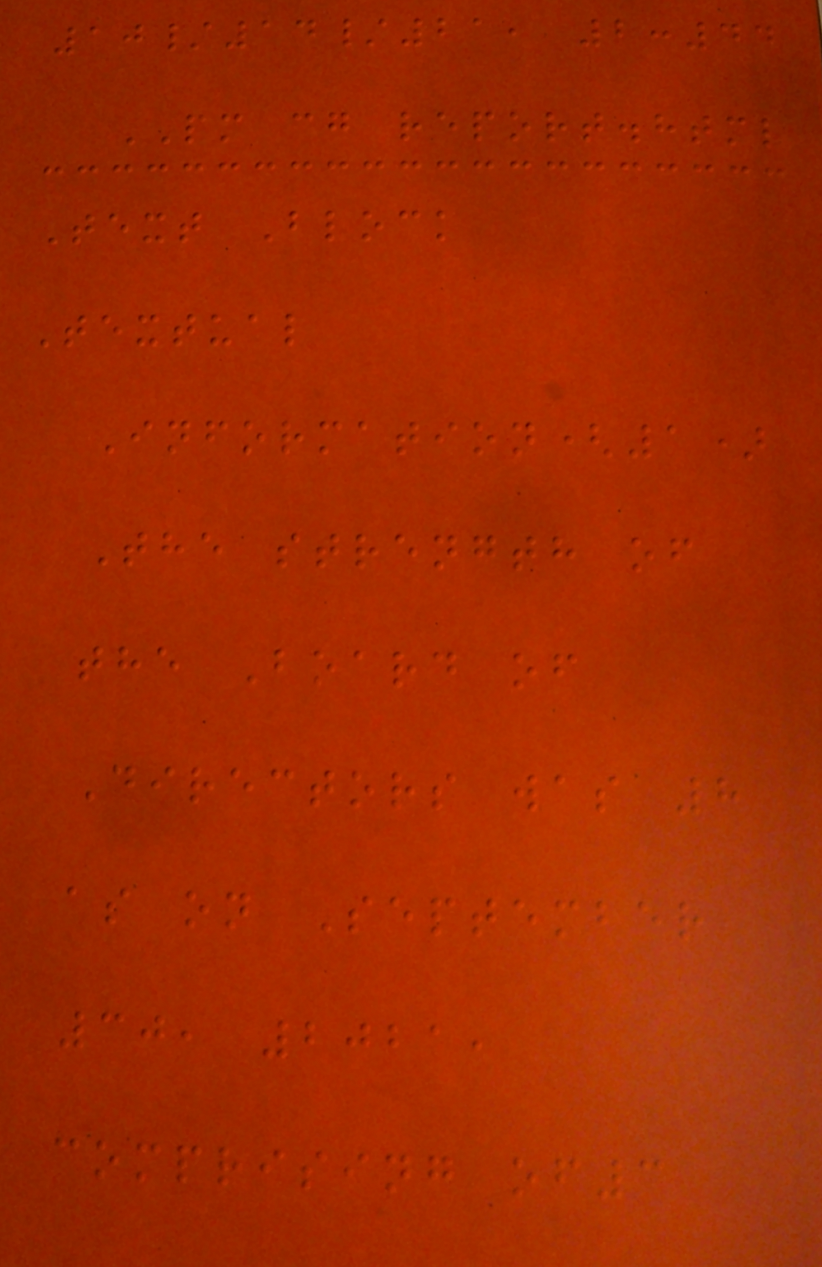10/14/21, 2:44
PM cg report.html
Text Block
Textual
Information(1)
The strength of
the Board of
Directors was 8
as on September
30, 2021,
comprising of3
